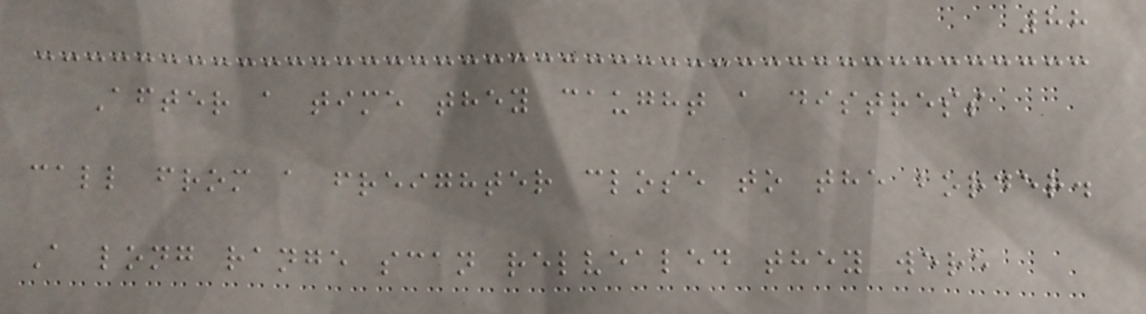88
After a time they caught a distress
call from a freighter close to the border.
A long range scan relvealed they were
